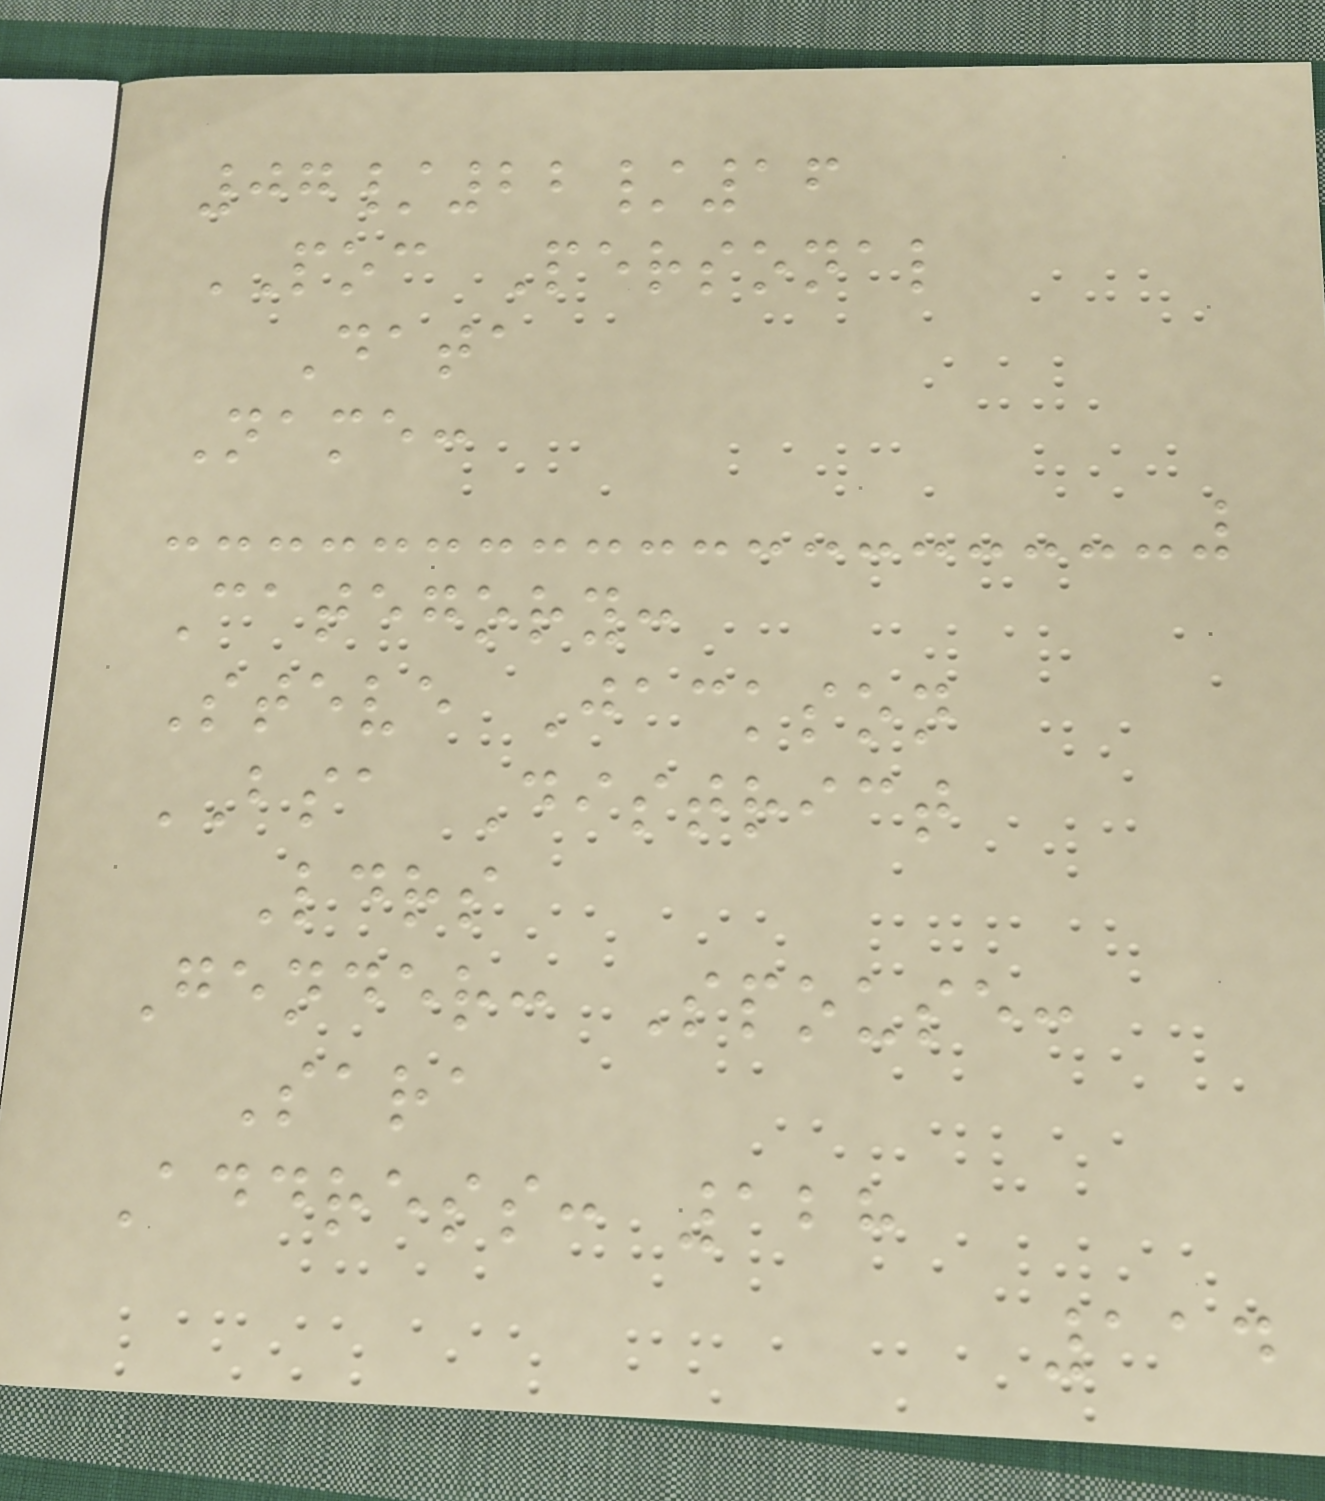07/22/16
POC Personal
Data
Name:
Category:
Steve Jackson
BSA District
Ldrs
Gender: Spouse:
Sara
Address: 128
114
